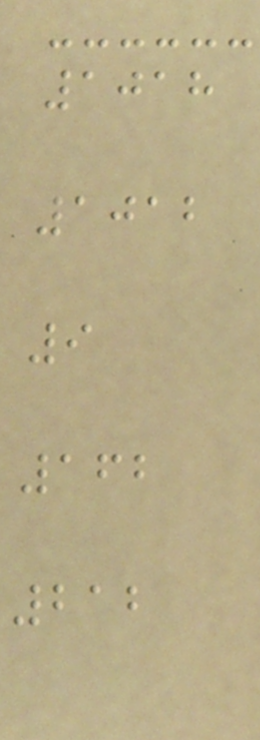1018
1012
9
162
212
